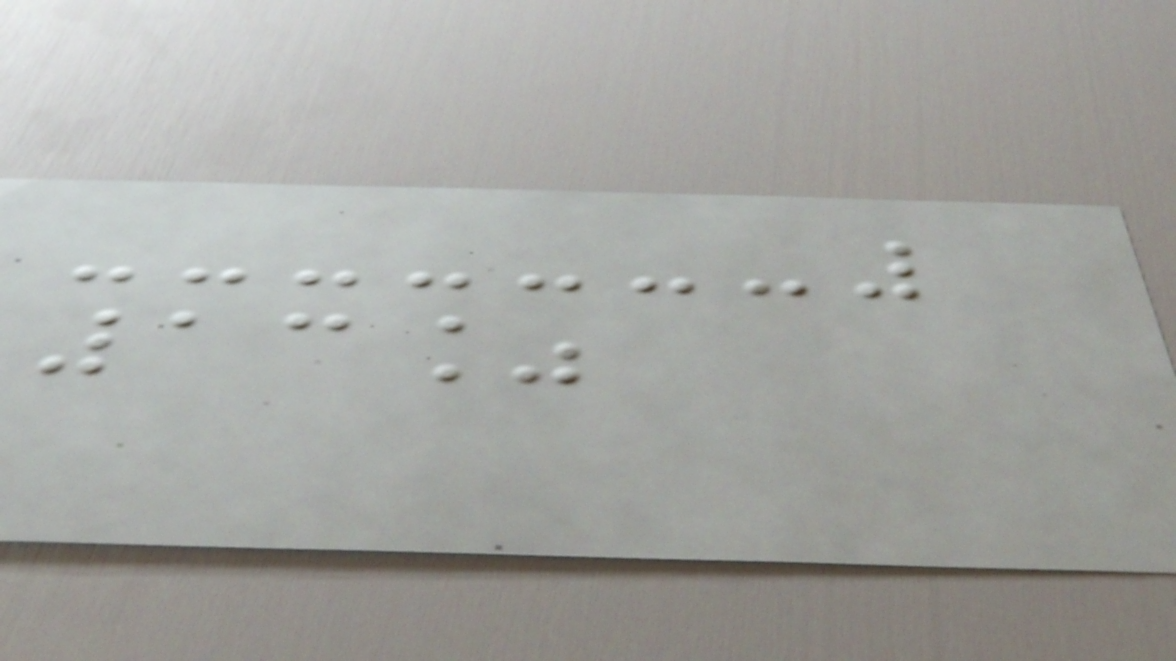13%
